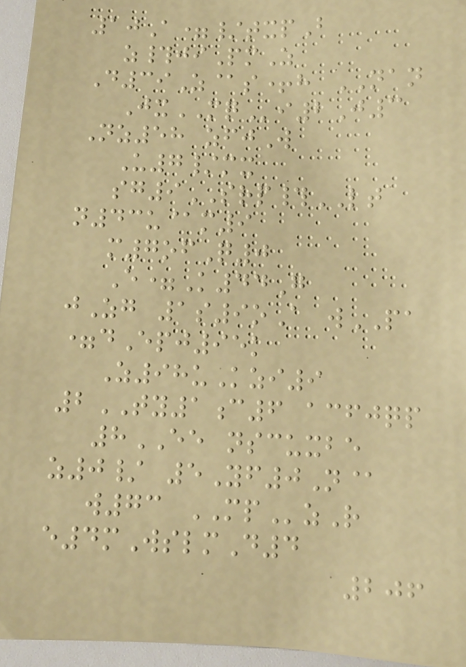10A=/txpB
z#jiPmZ
D39Z@s+h NAN
JxMQi2J3
Nz58 zfjW
U7/mx
sg9SRP#LT
n43u@m9
m7ofQ0
E=K44G
jZg 1s9oA wPA
=dEpj95k
Z98uKzi9
2TY1c6 acfjqp
8EE nscuxbe
z0/ 5Yf0N@
w73 MPzR
e4mWslmD4
206
